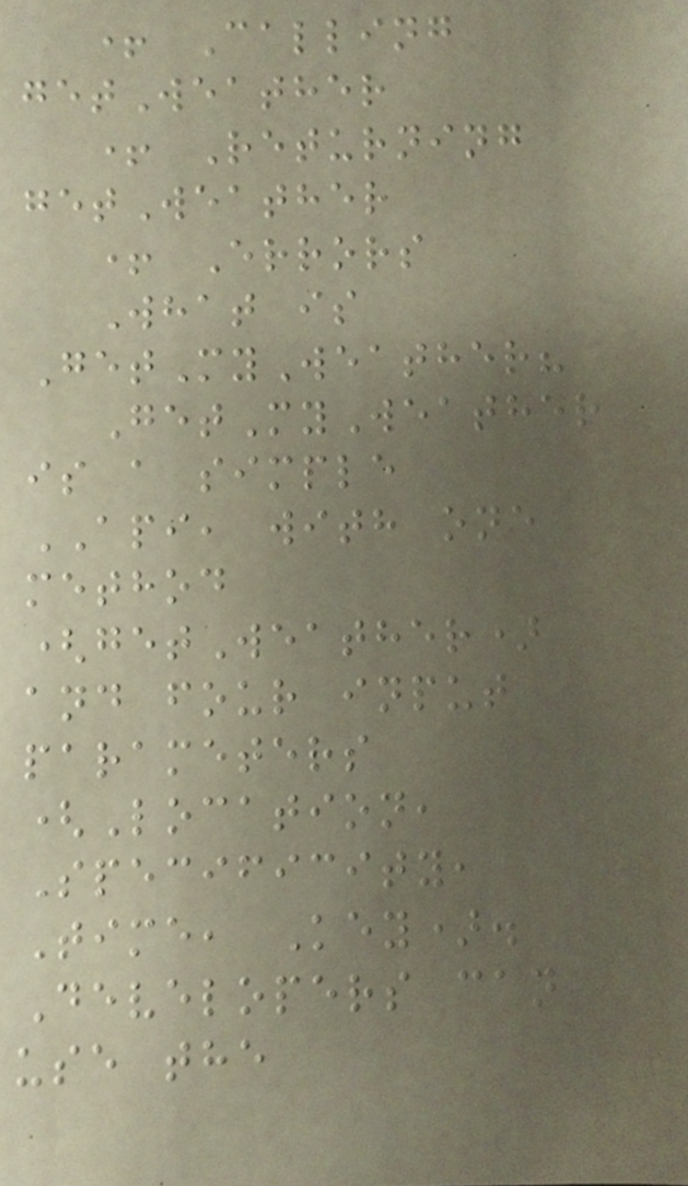+ Calling
getWeather
+ Returning
getWeather
+ Errors
What is
GetMyWeather?
GetMyWeather
is a simple
API, with one
method
(getWeather)
and four input
parameters
(Location,
Specificity,
Time, Key).
Developers can
use the
